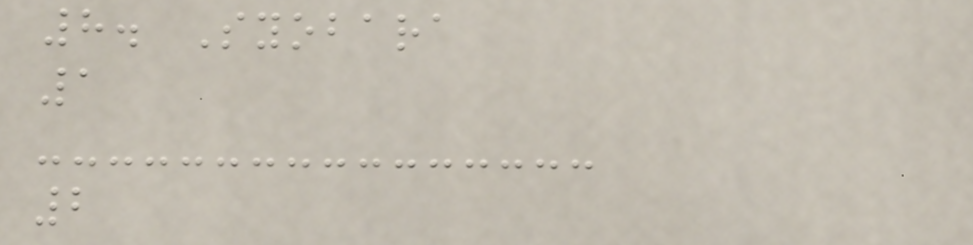8. Syobara
1
2
